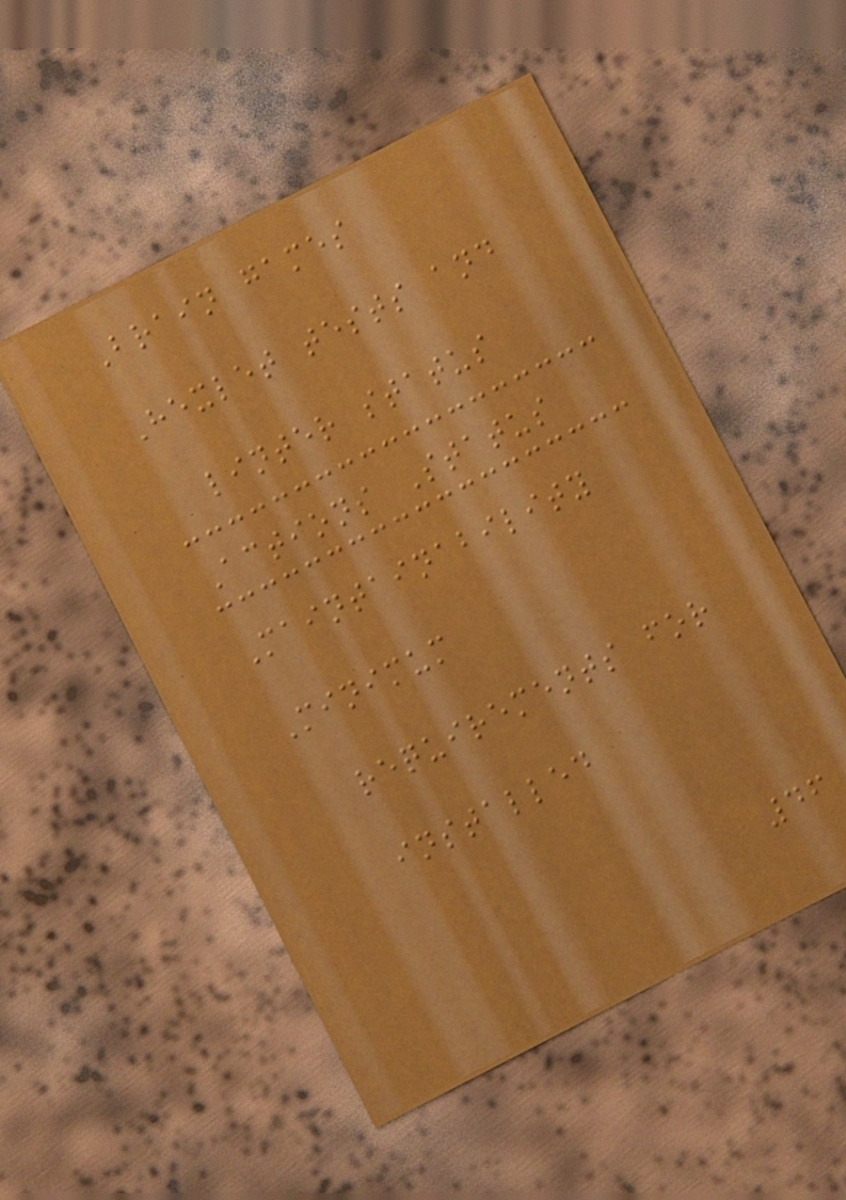Brain games
Hexlet tests and
linter status
Actions Status
Maintainability
Minimum
requirements for
installed
46
